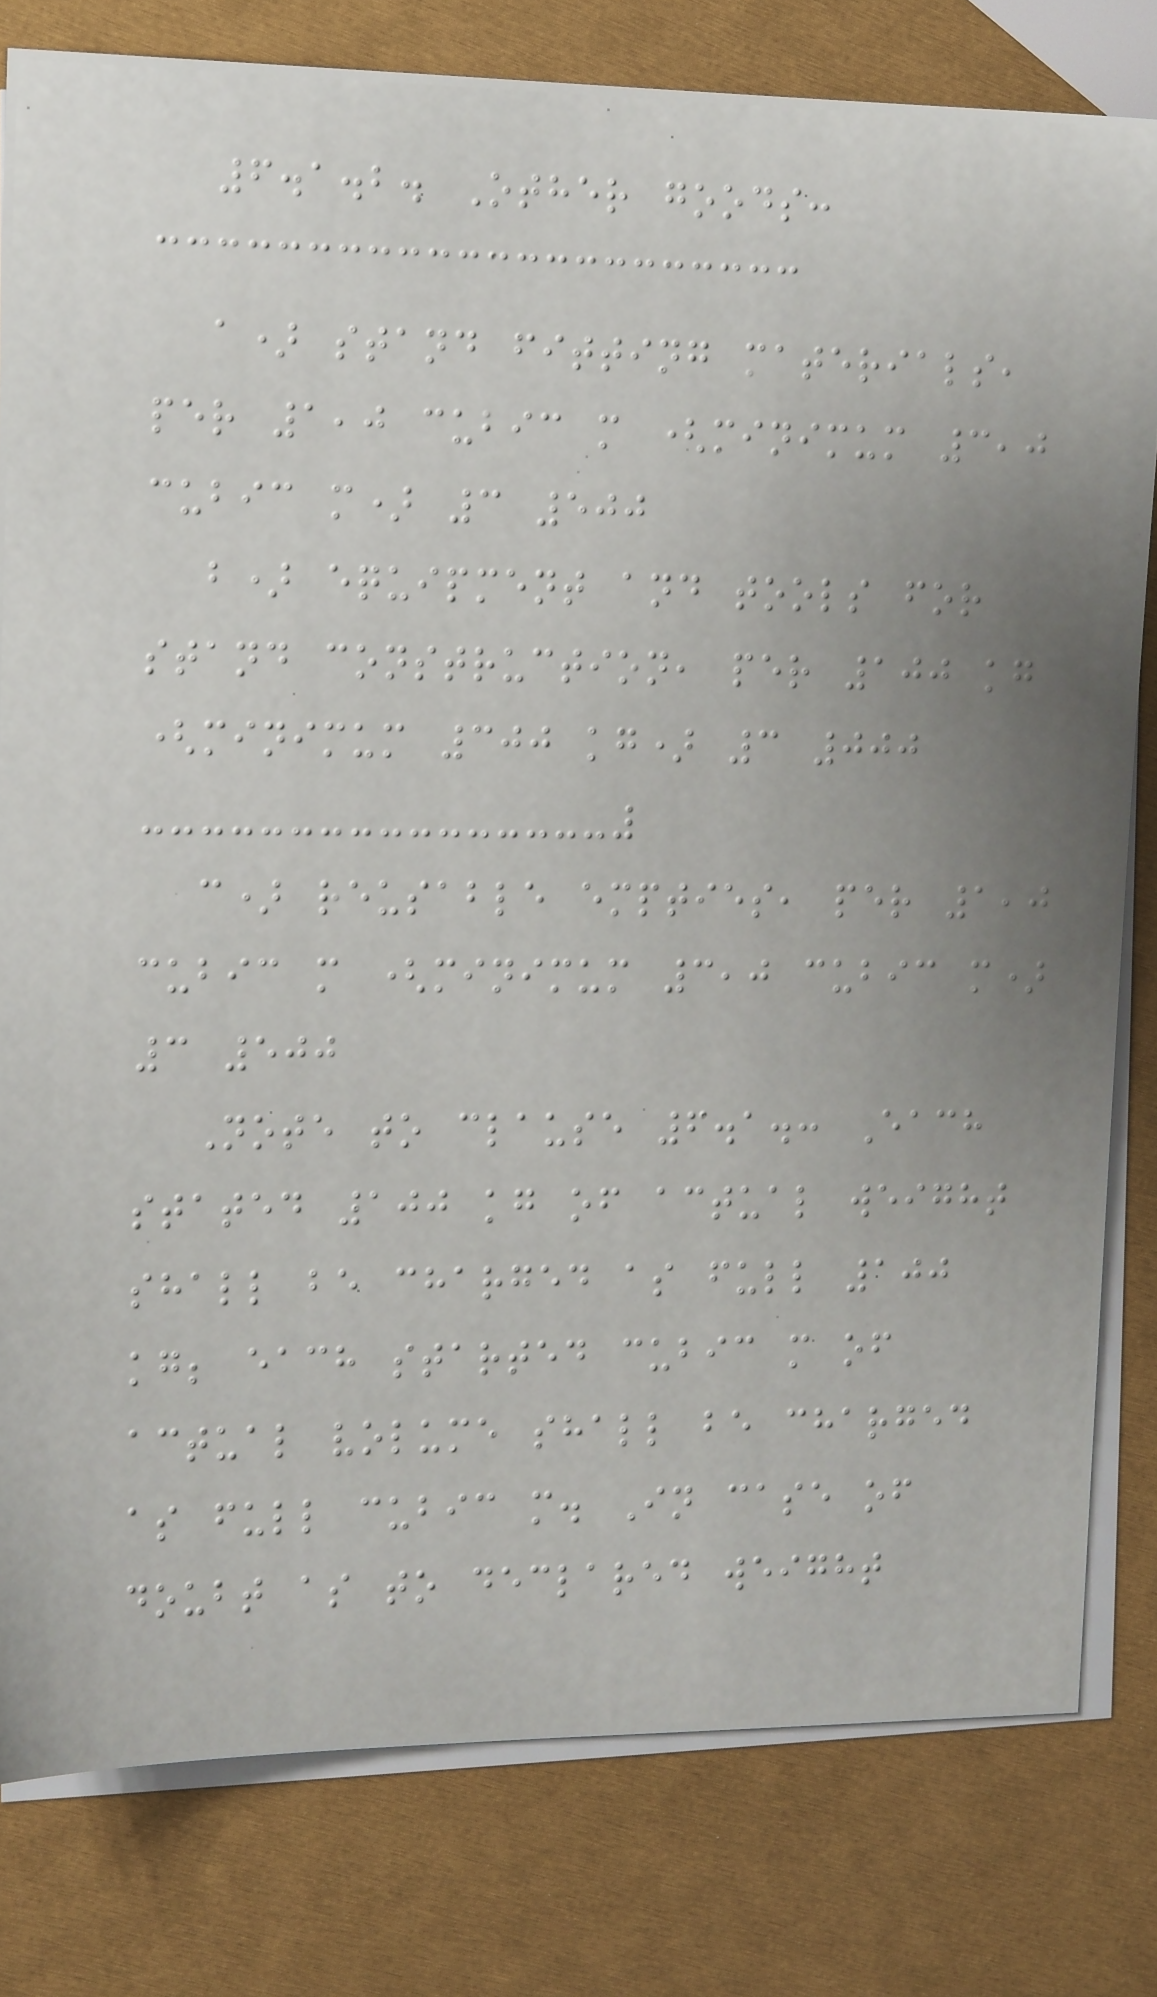6.1.2. Other goods:
a) stand fitting materials,
per 1,0 cubic m (minimum 3,0
cubic m) 3 500
b) equipment and tools for
stand construction, per 100 kg
(minimum 300 kg) 3 000
c) reusable empties, per 1,0
cubic m (minimum 3,0 cubic m)
3 500
Note to clause 6.1.: Each
stated 100 kg of actual weight
shall be charged as full 100
kg; each started cubic m of
actual volume shall be charged
as full cubic m. In case of
doubt as to declared weight
